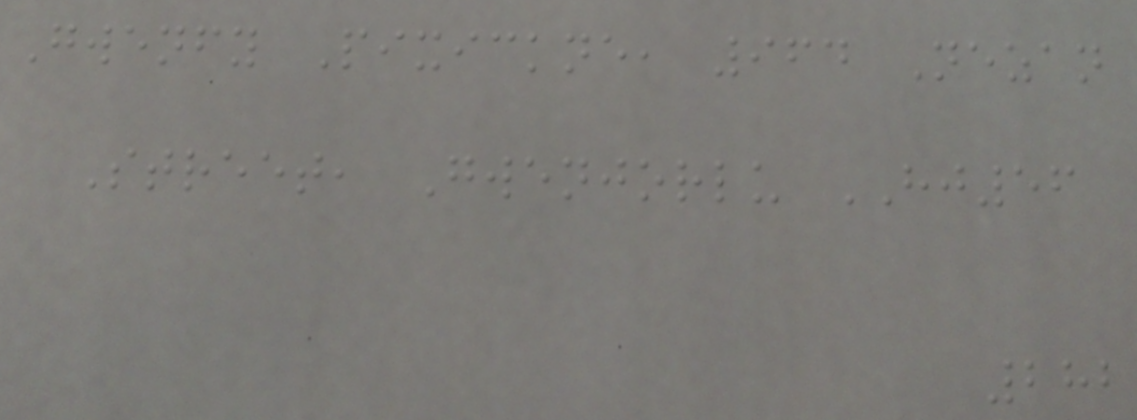Gwenfy Pixickne, 964 Nezan
Street, Gwenjorlu HJ56
282
